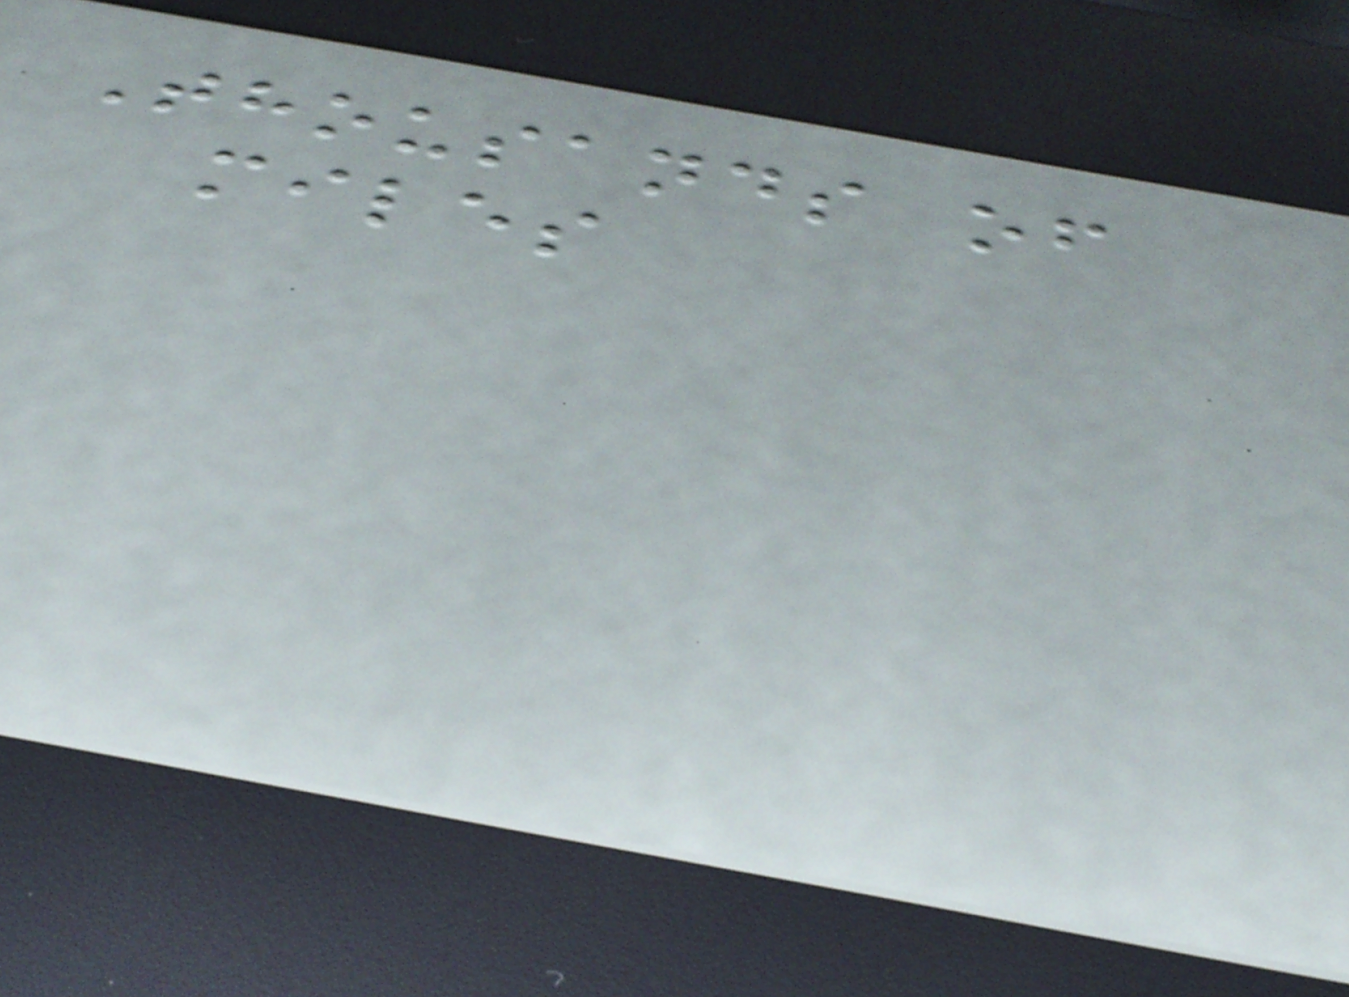Thousands of
miles
